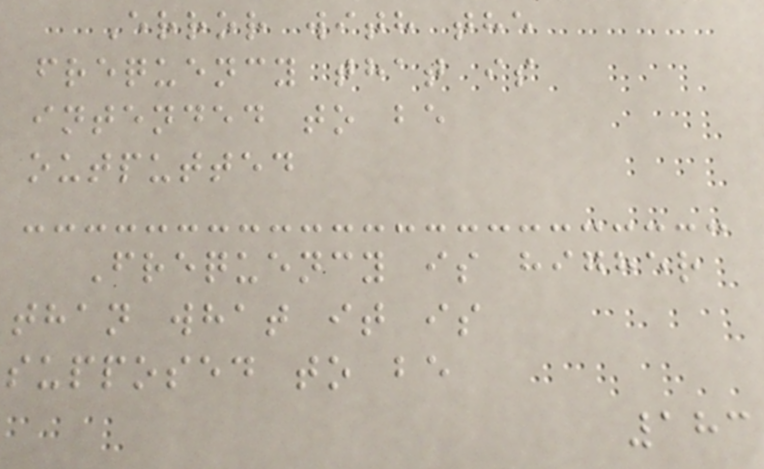Error with the
frequency that is
intended to be
outputted
Frequency is higher
than what it is
supposed to be
183
